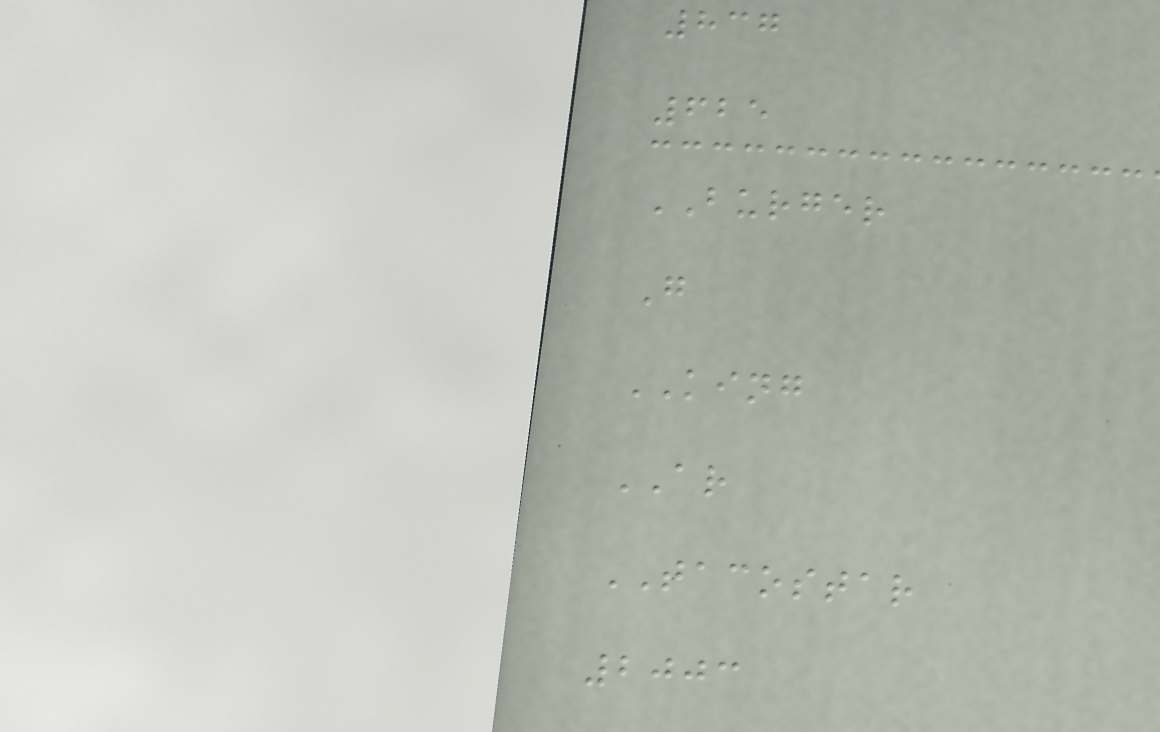837
625
BURGER
G
KING
AR
TACOSTAR
2003
